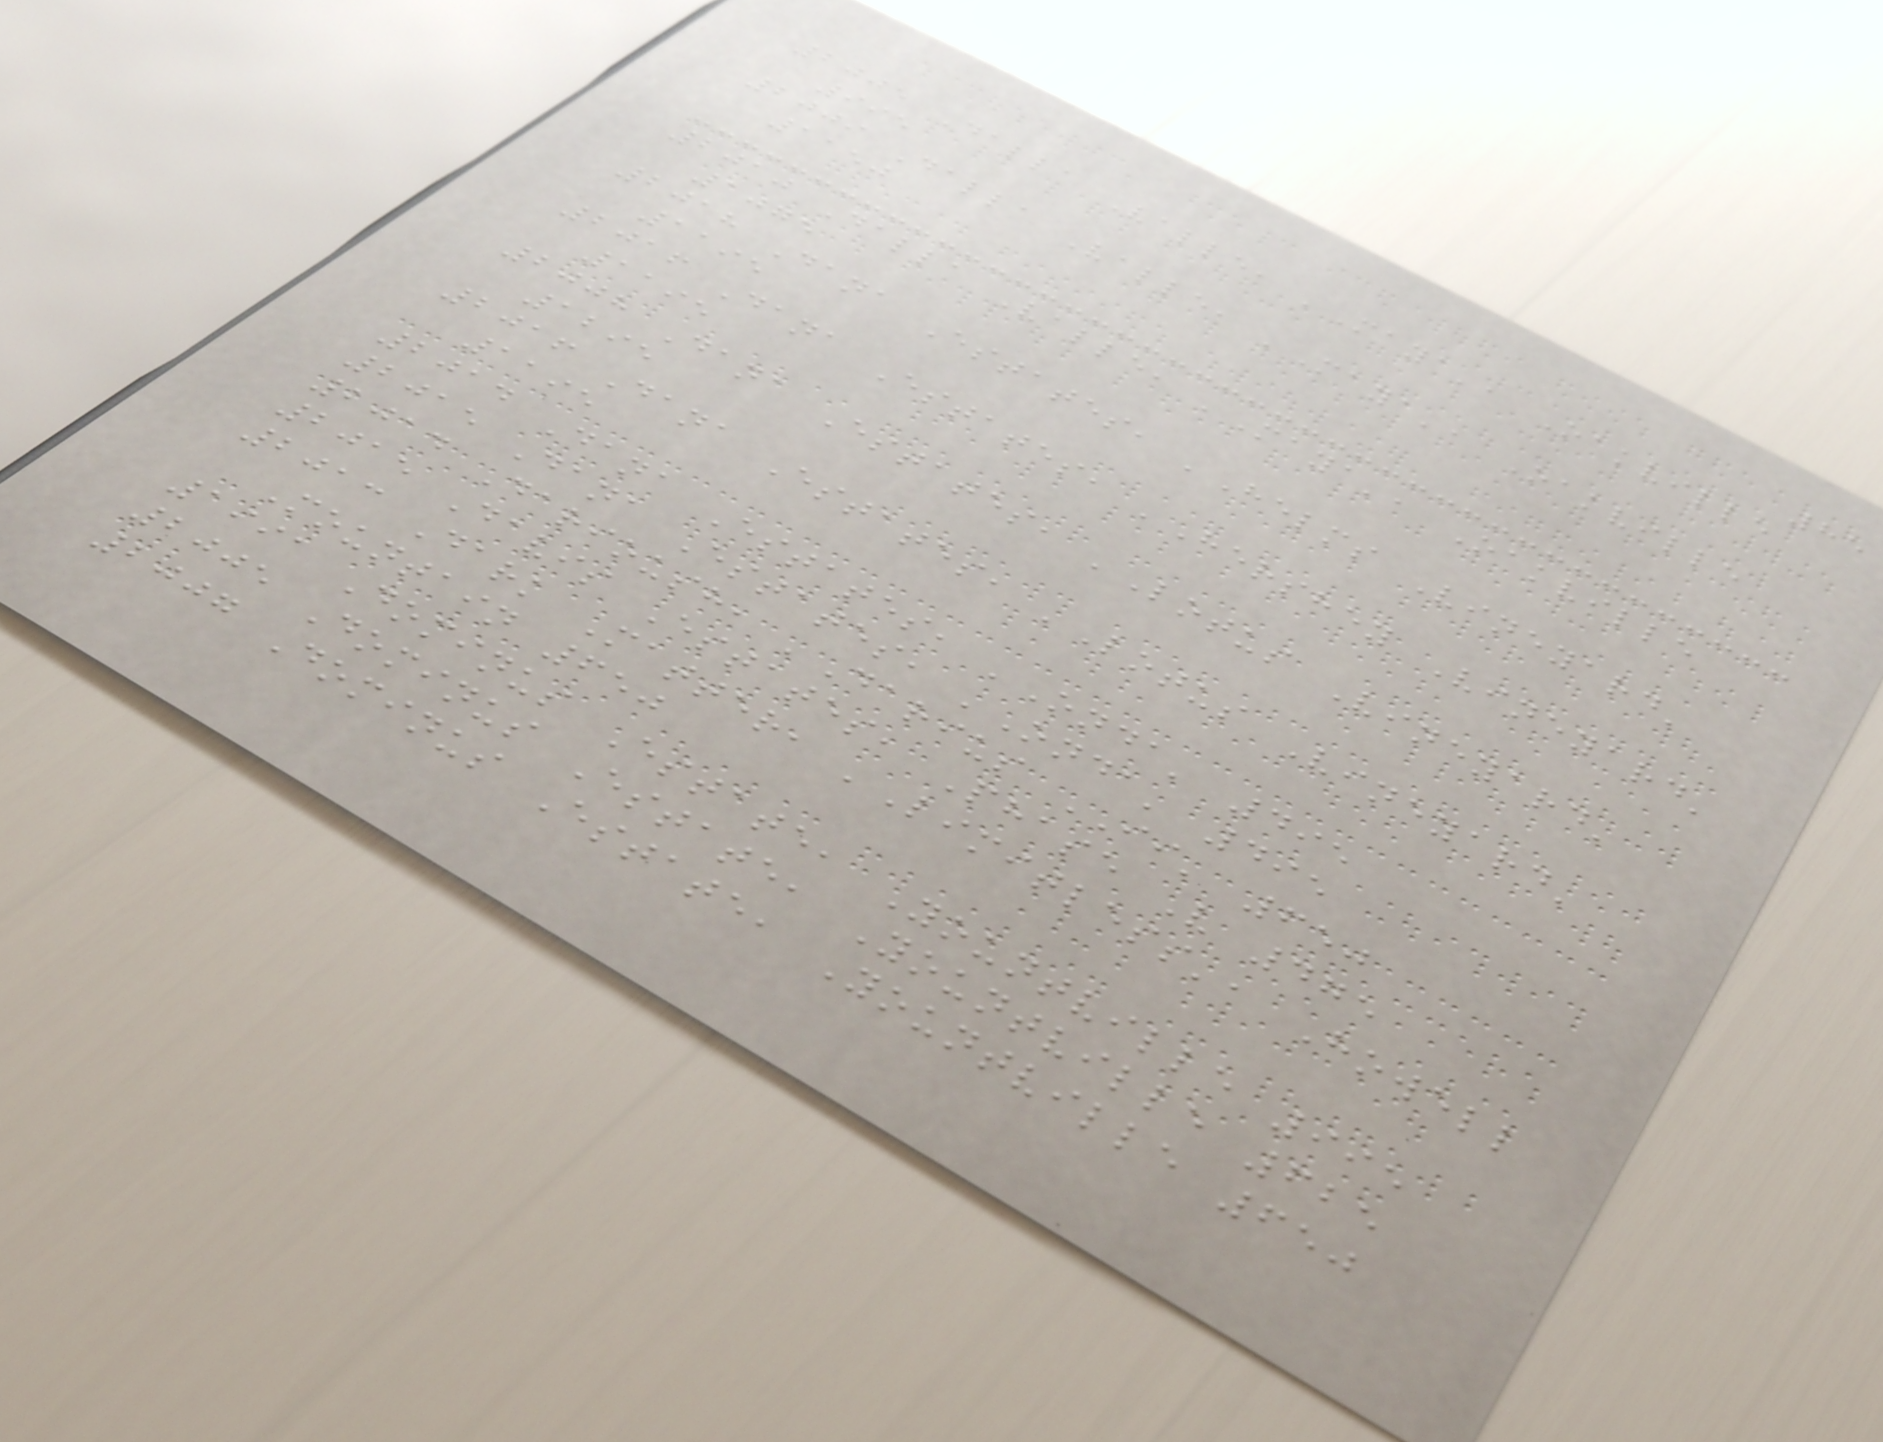85
2005 Dalla Valle, 'Maya', Oakville
995
2009 Dalla Valle, 'Maya', Oakville
1150
2010 Dalla Valle, 'Maya', Oakville
1075
2018 Dana Estates, 'Helms Vineyard'
1195
2016 Dana Estates, 'Hershey Vineyard'
1195
2008 Dana Estates, 'Lotus Vineyard'
1295
2016 Dana Estates, 'Lotus Vineyard'
1195
2014 Dana Estates, 'Onda' 495
2015 Dana Estates, 'Onda' 495
2014 Darioush, 'Darius II' 650
2015 Davis Estates, Phase V 475
2013 Dark Matter, 'Limitless', Howell
Mountain 650
1991 Dominus Estate, Yountville 995
2005 Dominus Estate, Yountville 625
2007 Dominus Estate, Yountville 650
